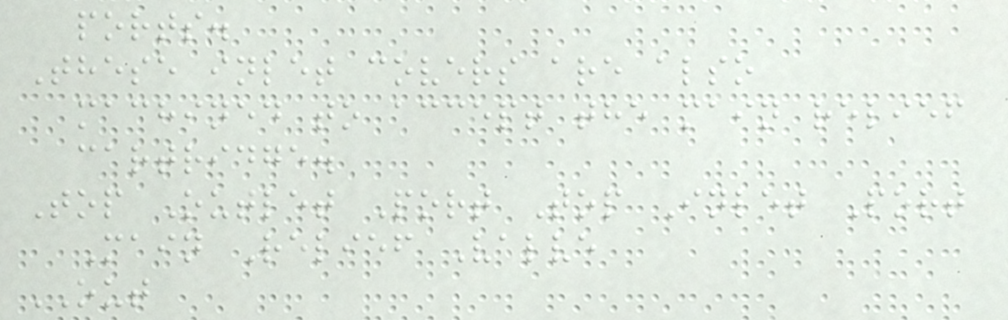ports.
These inlet covers are also
machined to accept the main relief
cartridge.
Top Outlet Port Top Inlet Port
Main Relief Valve
OUT
